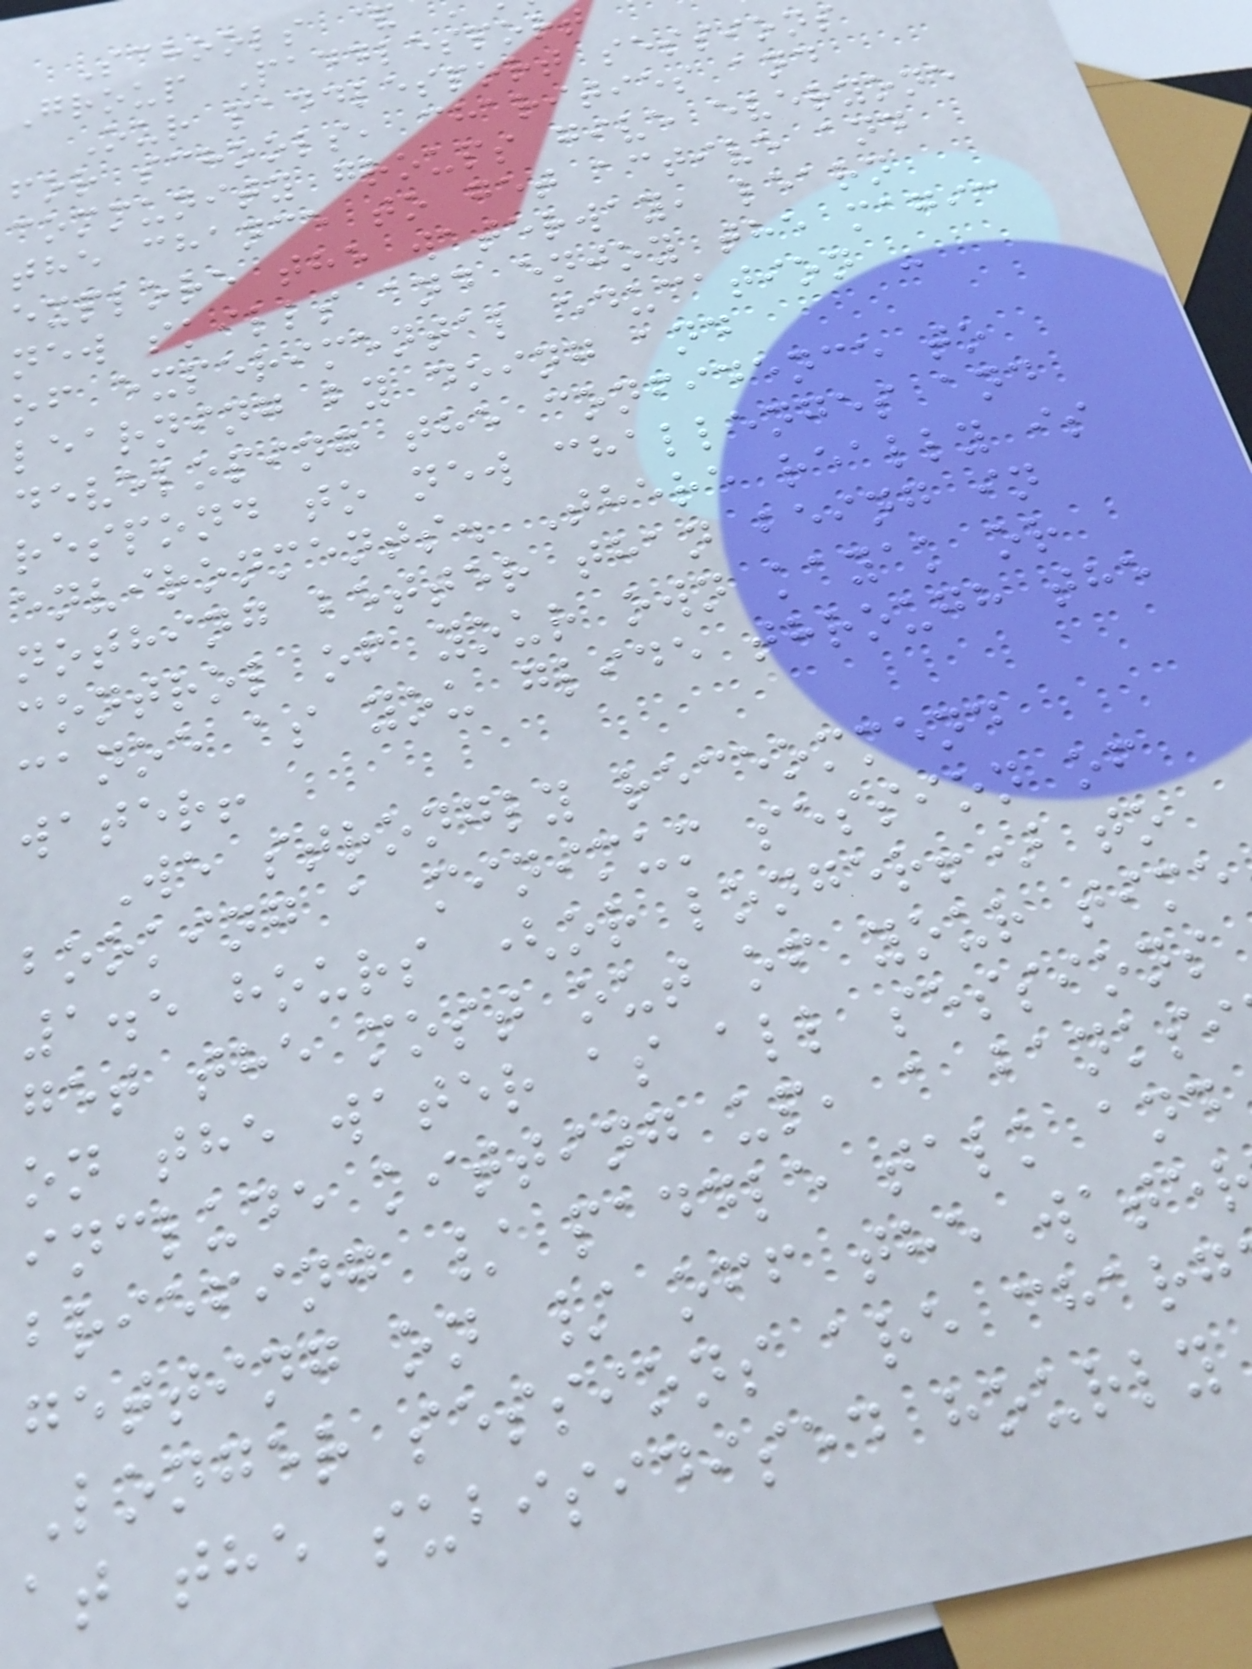Schools &
Group Paddlesport
Our paddlesport sessions
for schools, charities and
community groups give everyone
the chance to get active and
explore the waterway, learn
new skills and enjoy the magic
of experimental education -
learning by doing and
developing the confidence to
respond to new challenges and
environments. There really is
nothing better than being in
control of your own kayak or
canoe as you glide through the
water!
We strongly receommend
booking a minimum session of
1.5 hours (or longer!) to
get the most out of your time
on the water as all sessions
include kitting up, a banksi
briefing / paddle talk and
getting on / off the wate
Longer sessions are charg
at the subisidised hourly
